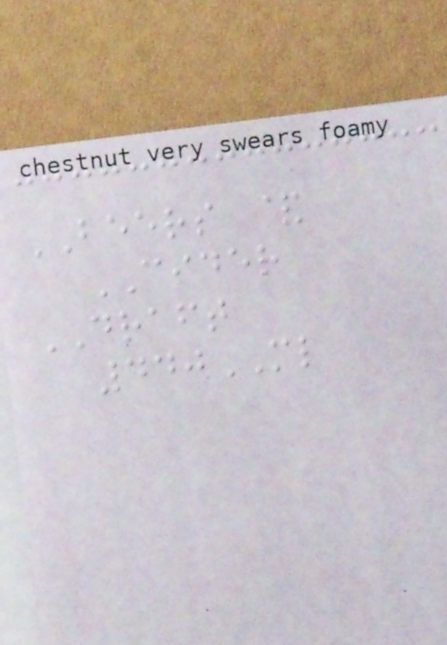BEERS &
CIDER
DRAFT
440ML
